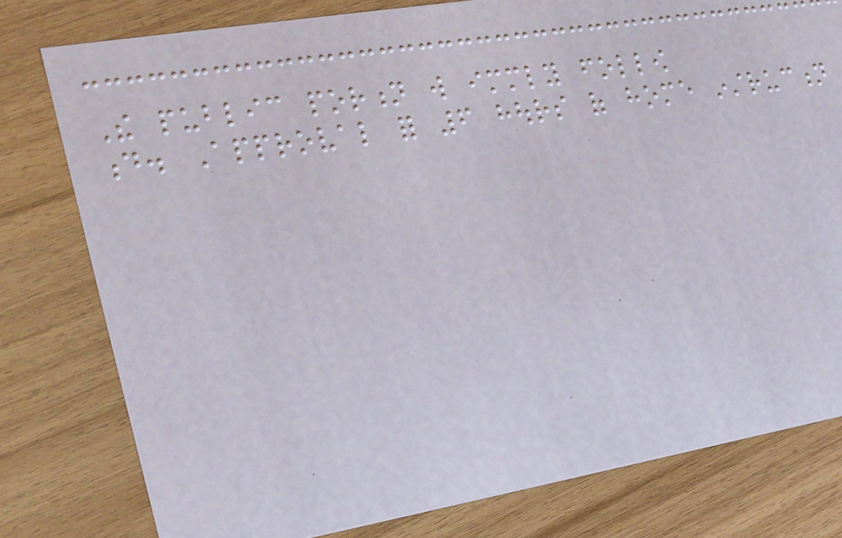The public portion will immediately follow
d. Approval for 6 hours of home instruction
